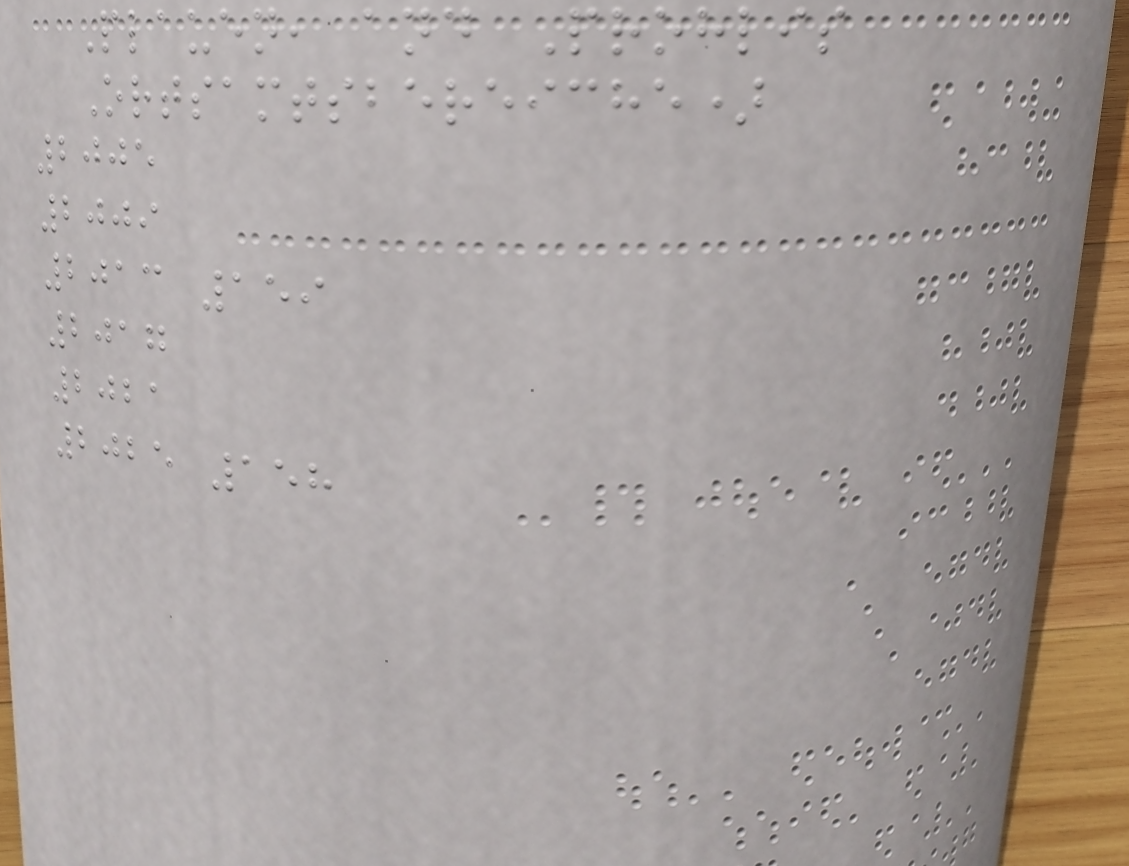Plauen, and Prohlis
Ortsamtsbereiche)
2005
2009
2013 159
2017
2021
2025 158
